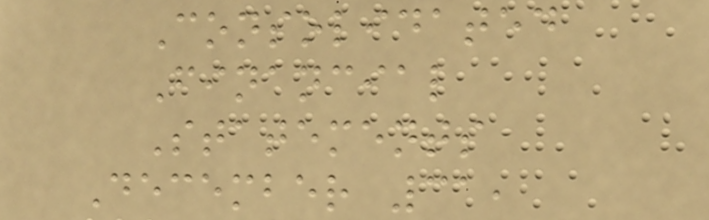Consolidated
Financial
Statements
December 31,
